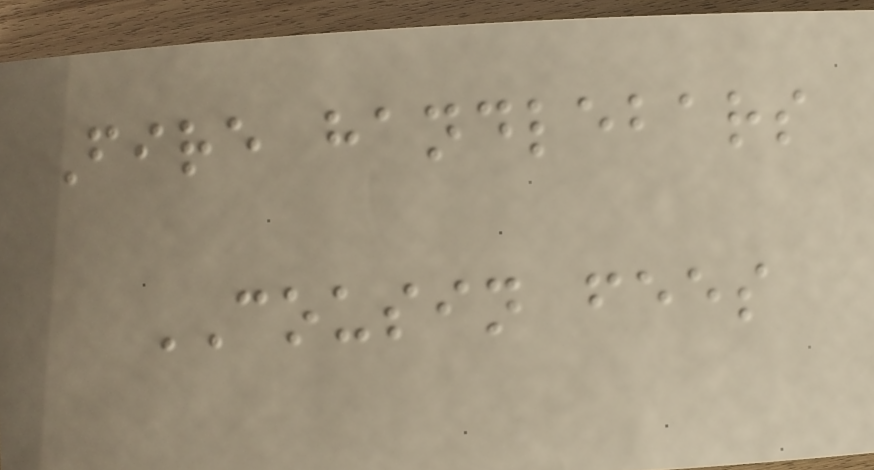Fire handlebars
COUSIN fees
